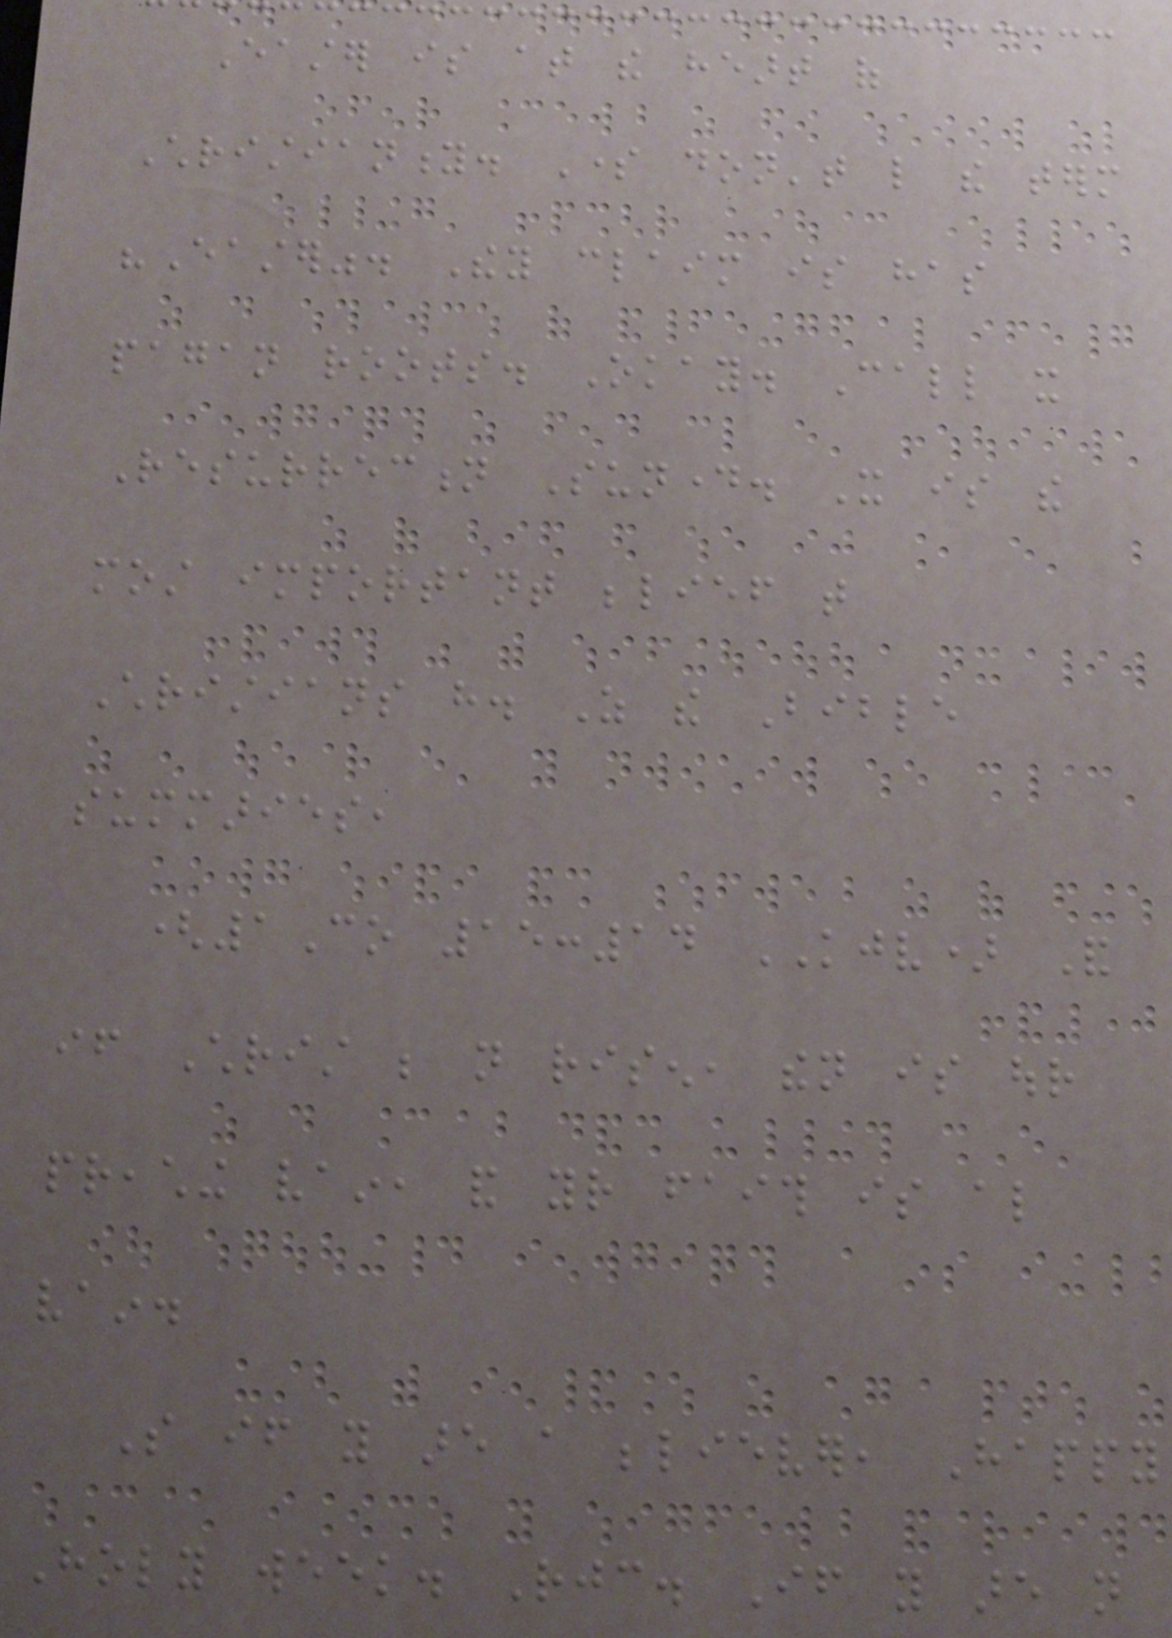Easter is at the heart of
Christianity. Some don't like the term
"Easter". They claim is has
pagan roots. Okay. Call it
Resurrection Sunday. It is the
most important belief that
Christians have. As the Bible
summaries,
(1Co 15:14 KJV) And
if Christ be not risen, then is our
preaching vain, and your faith is also
vain.
So if you are a believer, Happy
Holy week. Rejoice. If you are not
